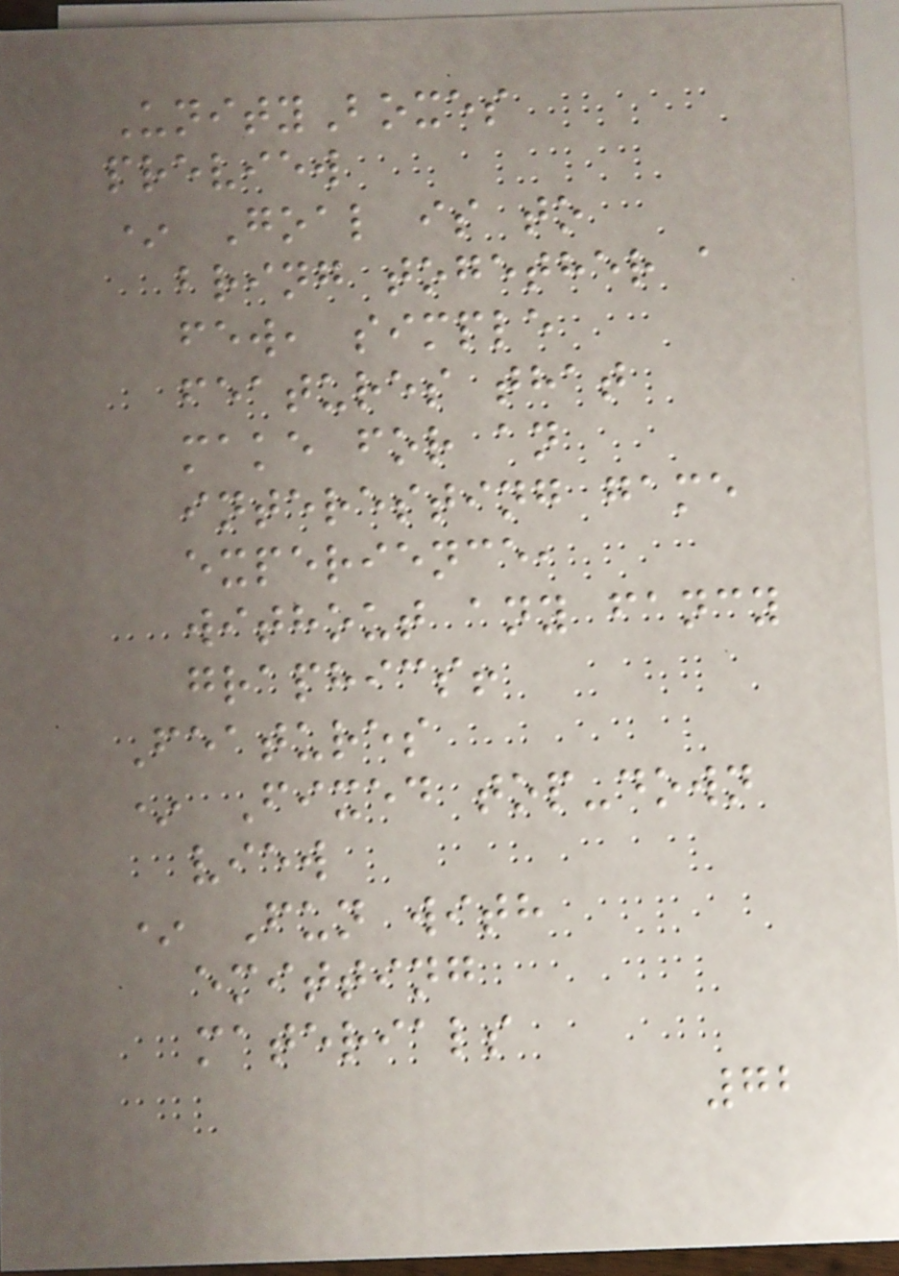UnityBoxes
preview
* Goal is to
bring together a
few, simple
features that
make for an
interesting game
experience,
without any fancy
graphics!
Features
* Fixed top-down
view
* Fun with
emitting
materials
72
